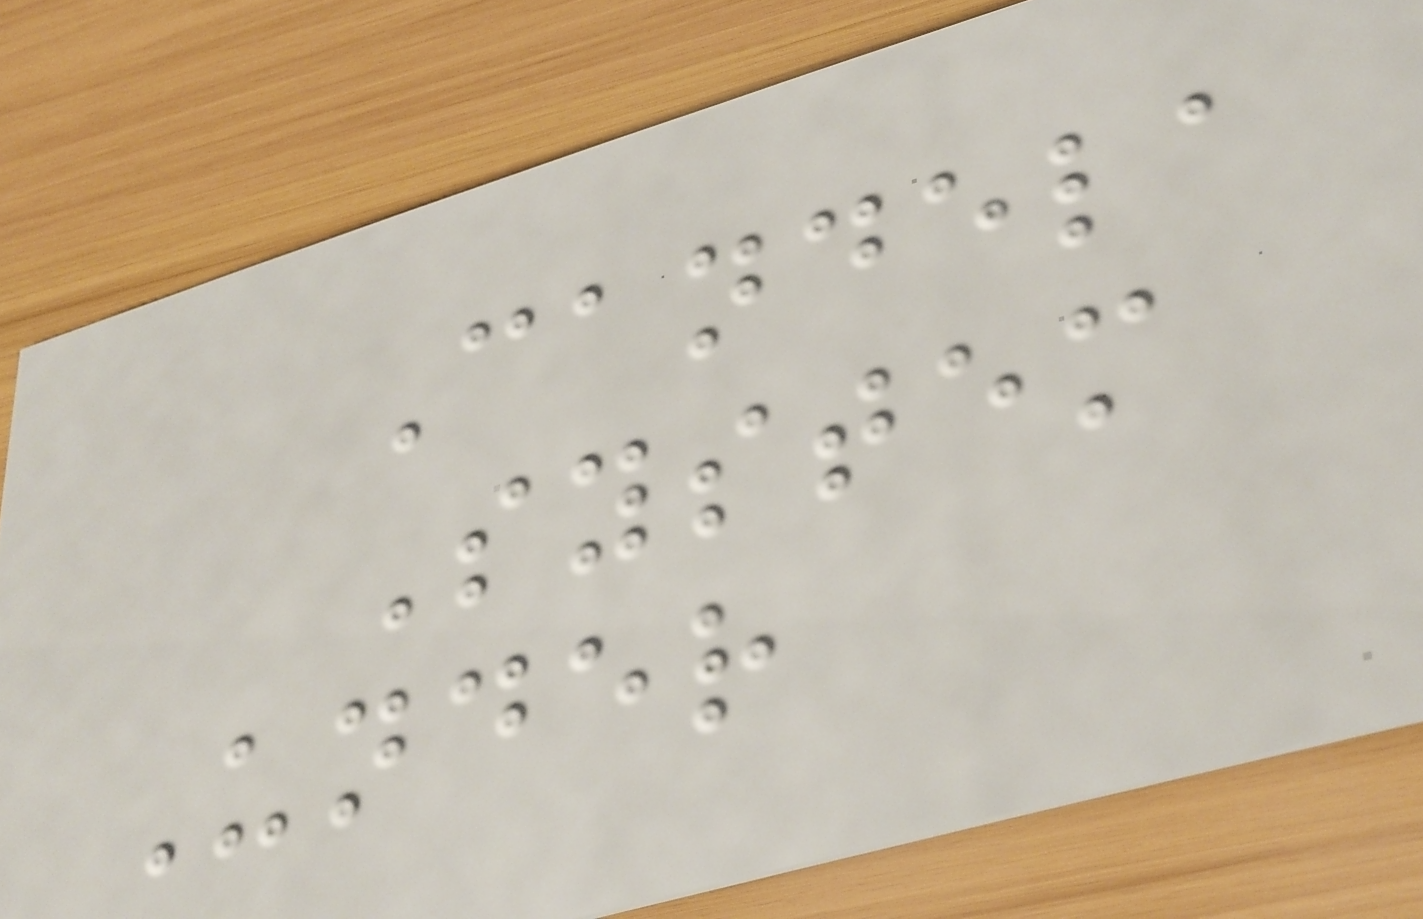Candela
System
Under
